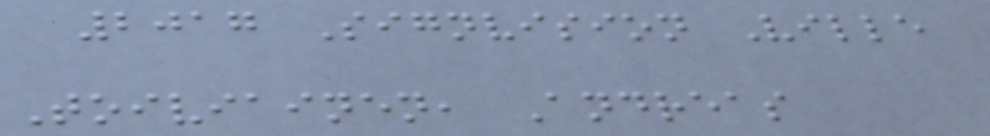2017 Signvision Ville
Toiviainen, Andreas
